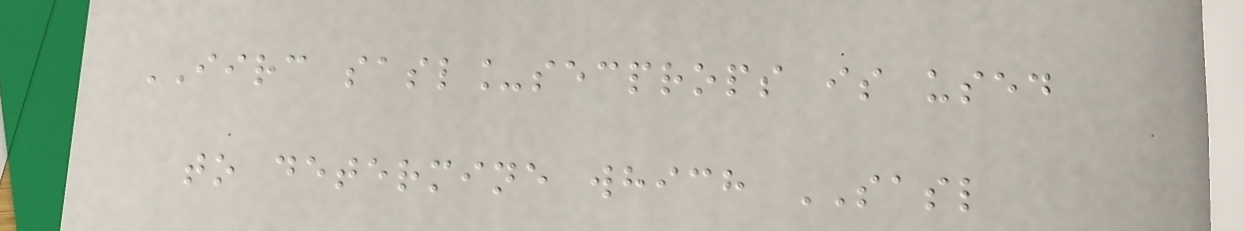IIRC sasl_secprops is used
to determine which SASL
